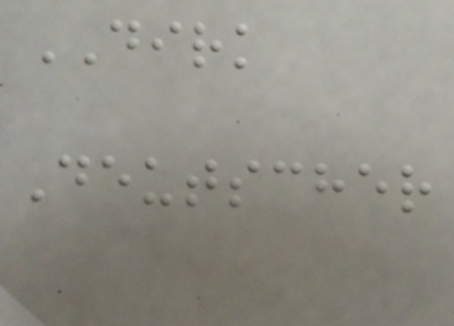DIRK
Deutscher
